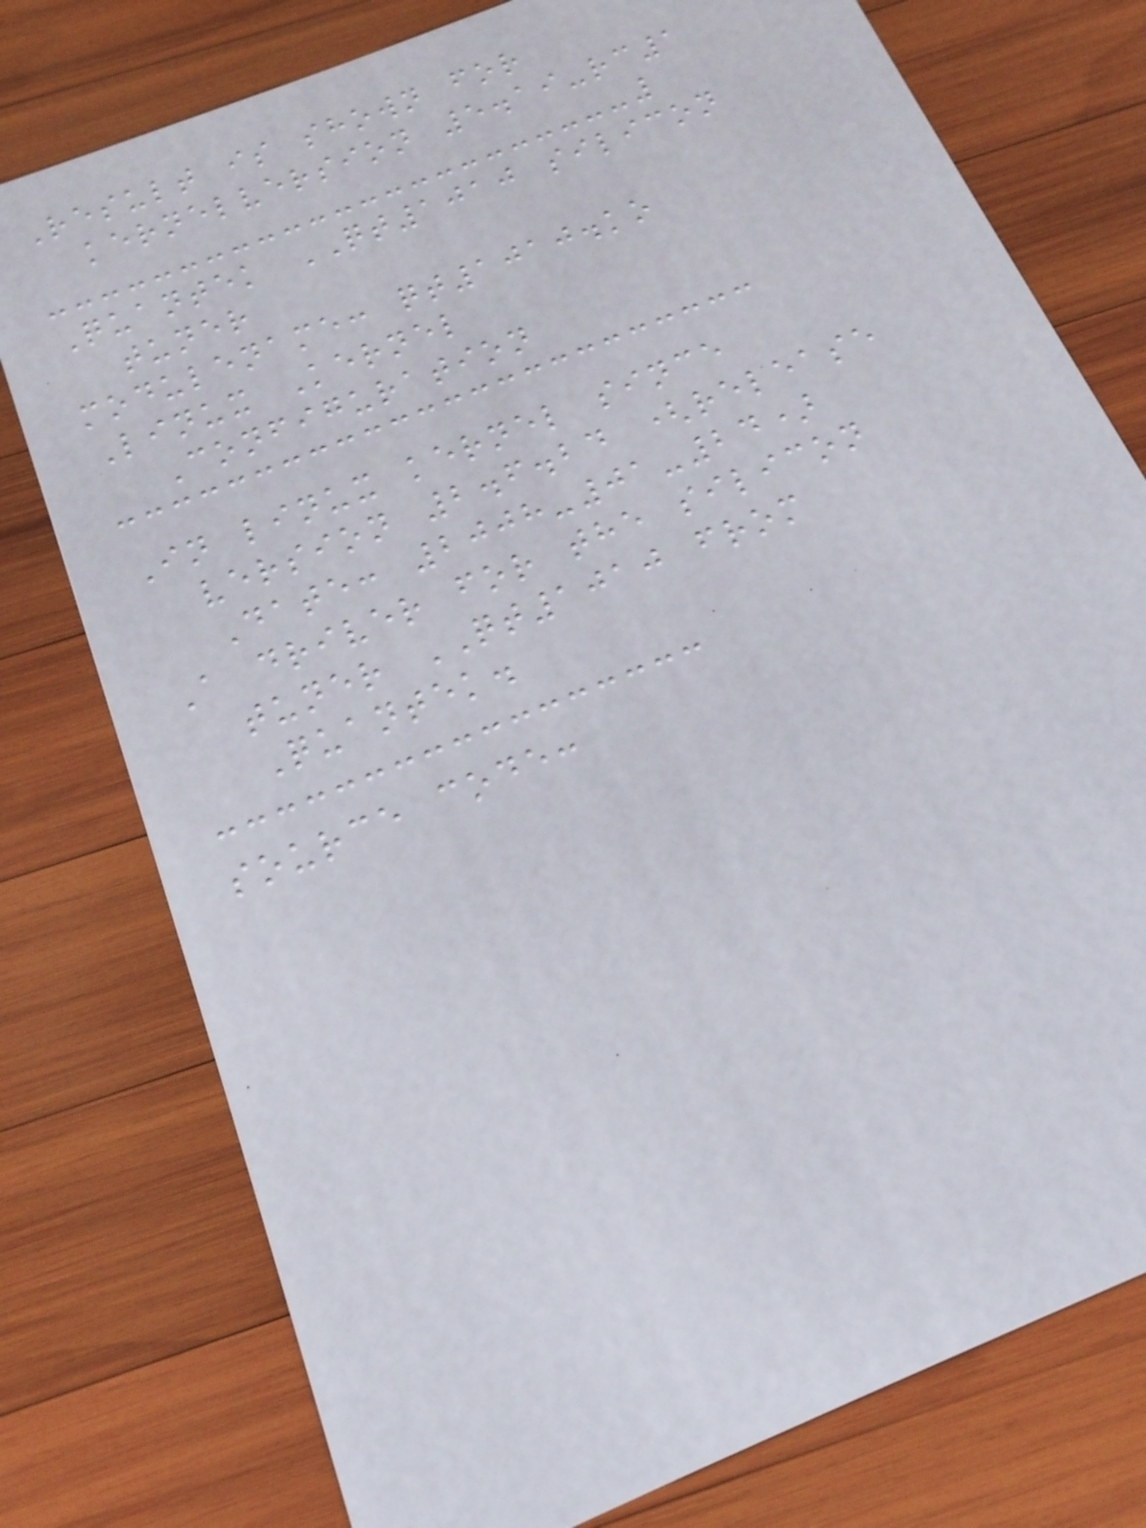Result is shown for
kernelversion 5.19-rc1
Quantek QT1010 silicon
tuner
modulename: qt1010.ko
Linux Kernel
Configuration
In linux kernel since
version 2.6.24 (release
Date: 2008-01-24)
A driver for the silicon
tuner QT1010 from
Quantek.
source code:
